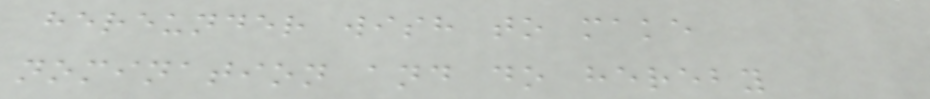hereunder wish to make
nomination and do hereby
